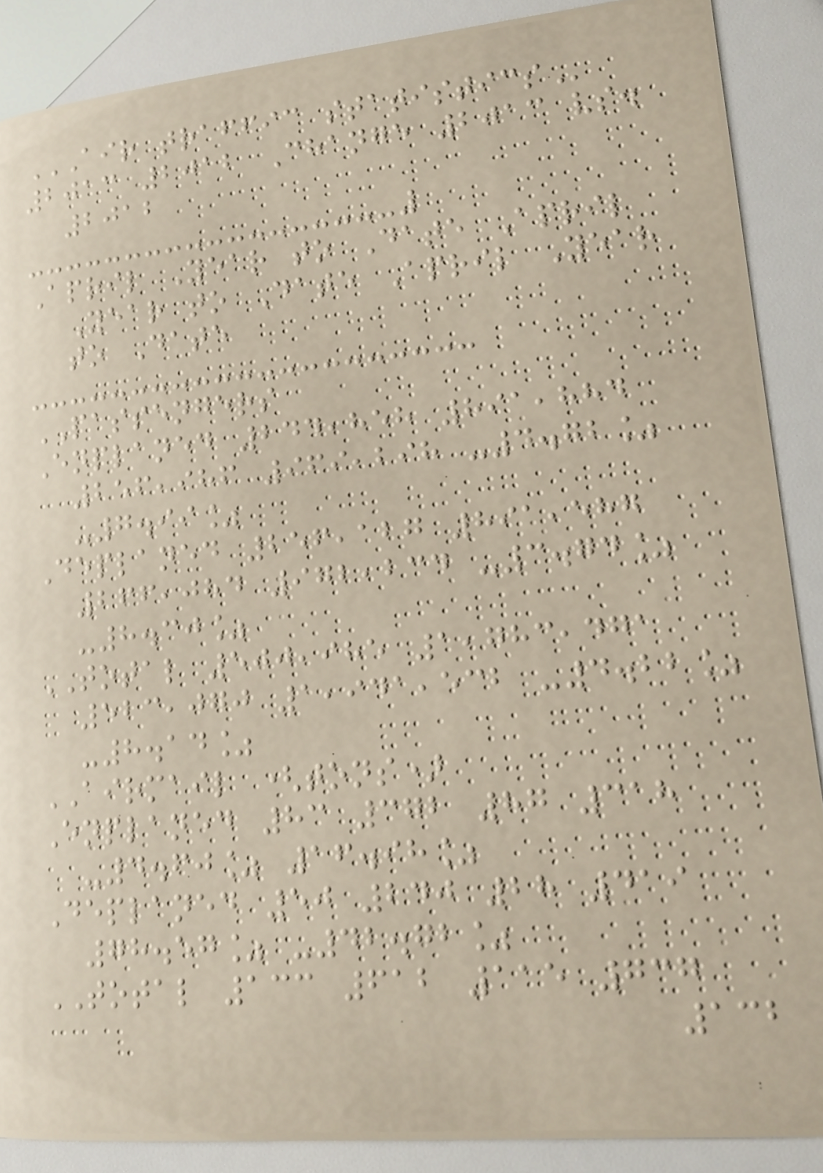AIR TRAFFIC STATISTICS
2013 2012 Change 2013 vs.
2012
April Year to Date April
Year to Date April Year
to Date
PASSENGERS
Enplaned 244,858 891,884
256,986 969,298 -4.72%
-7.99%
Deplaned 256,127 891,587
266,084 972,234 -3.74%
-8.30%
TOTAL 500,985 1,783,471
523,070 1,941,532 -4.22%
-8.14%
AIRMAIL (tons)
Enplaned 83 372 87 318
-4.60% 16.98%
Deplaned 50 240 28 419
78.57% -42.72%
TOTAL 133 612 115 737
132
